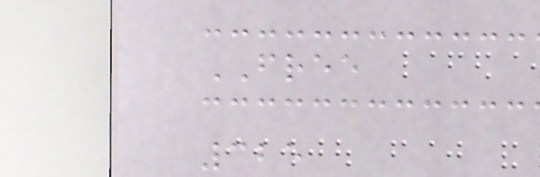FREE
325
